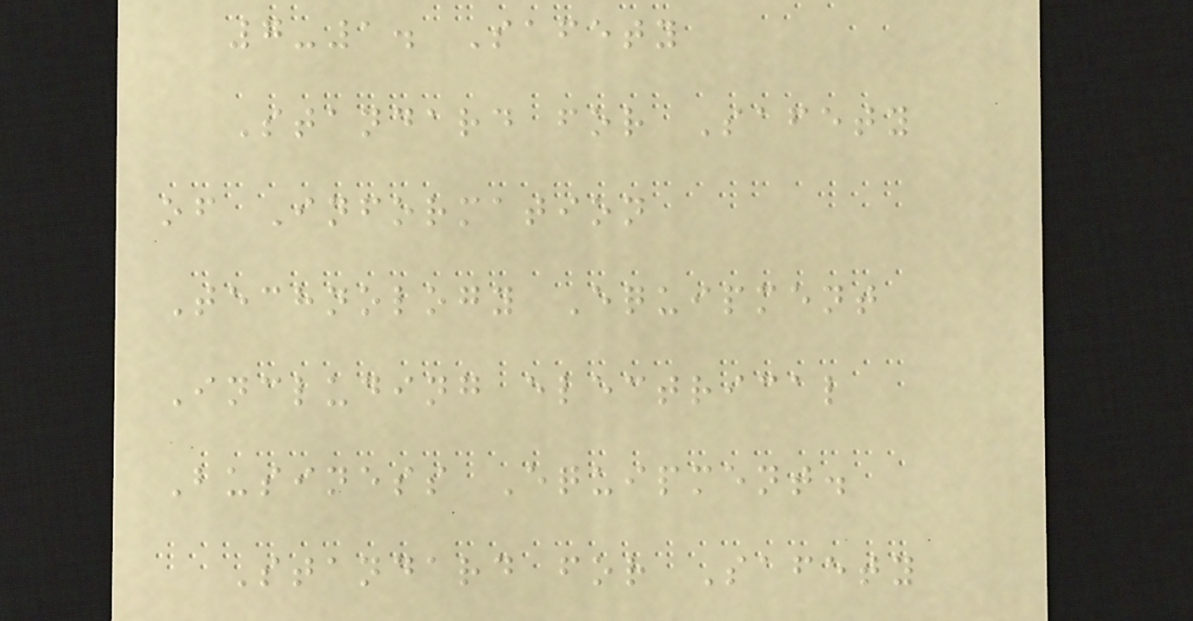7-1. Safety
Standard for Safety
of Information
Technology Equipment
Including electrical
Business Equipment.
Standard for Safety
